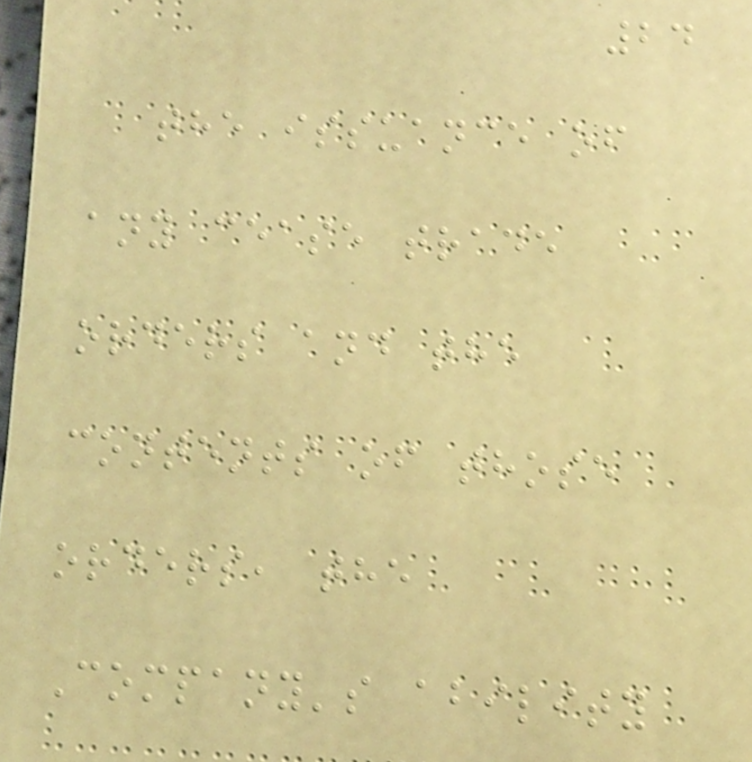24
the issuance of
any cease trade
orders and the
contents of those
orders, the
Company's ability
